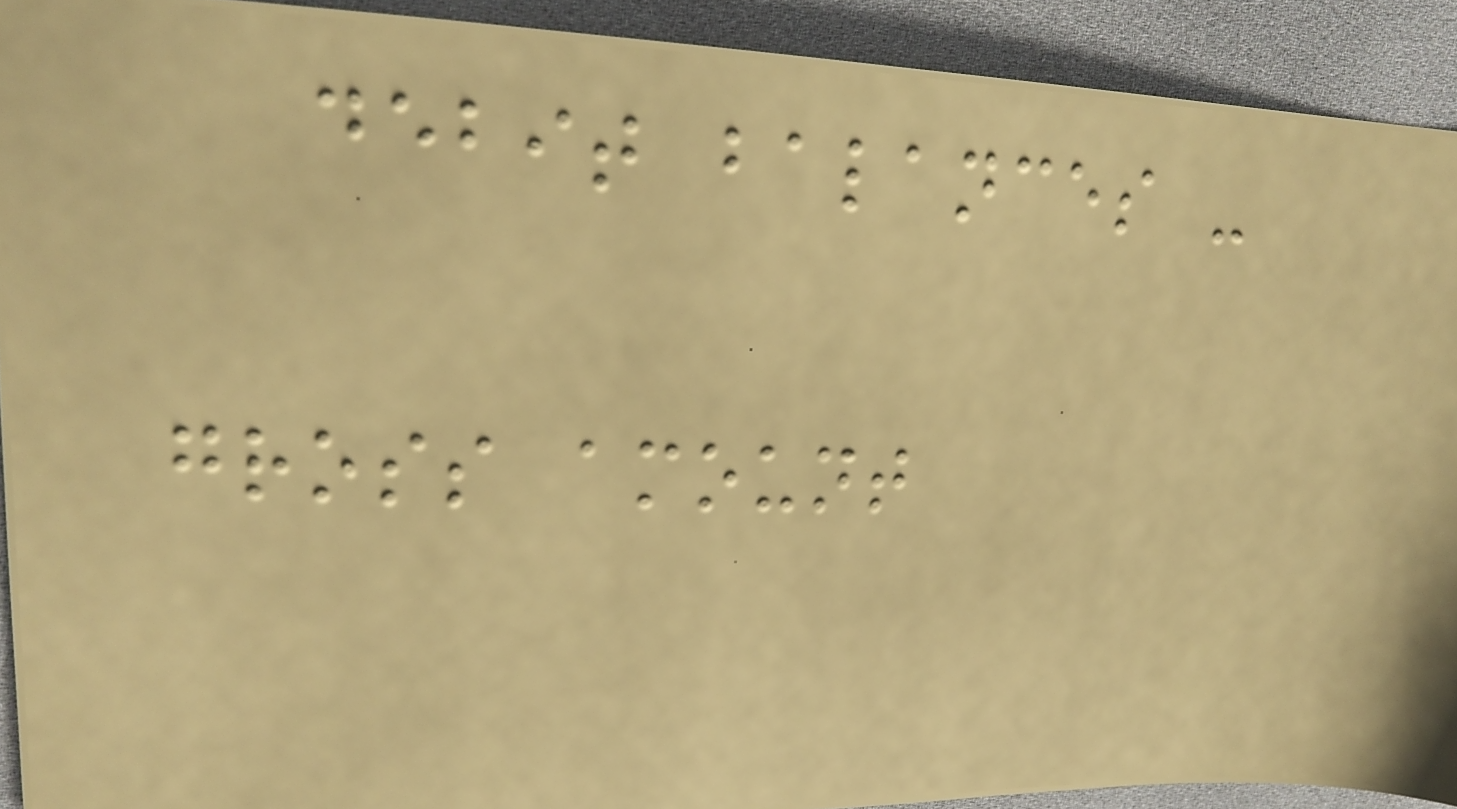debit balances -
gross amount
